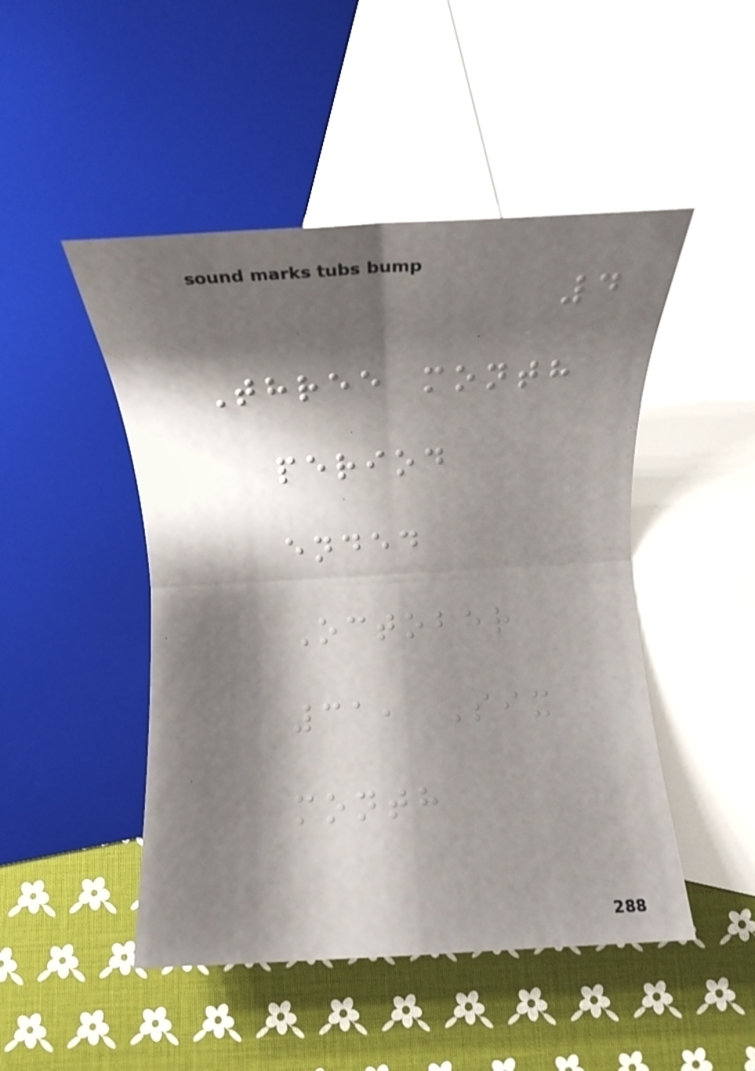4
Three month
period
ended
October
31, Six
month
